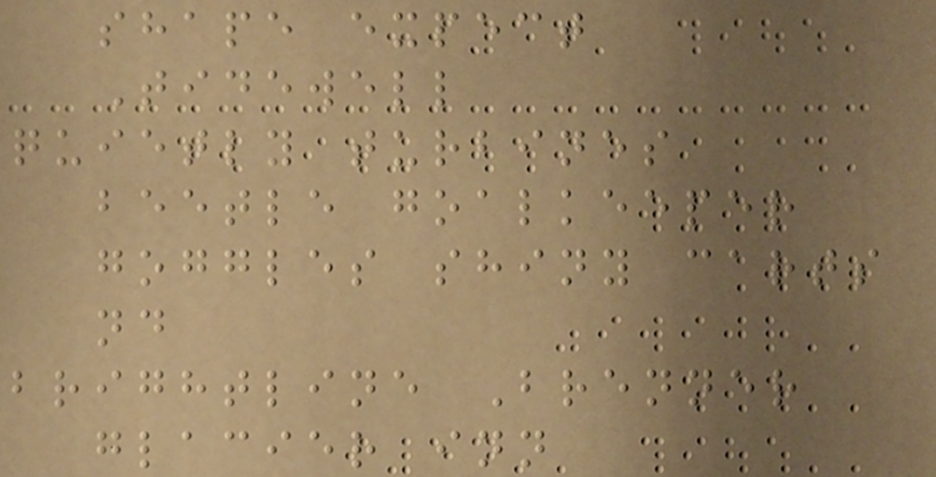shape expect
Tidewell
quietly turbines
beetle goalkeeper
goggles shiny carts
nd
brightline Brenner
glacier inn
